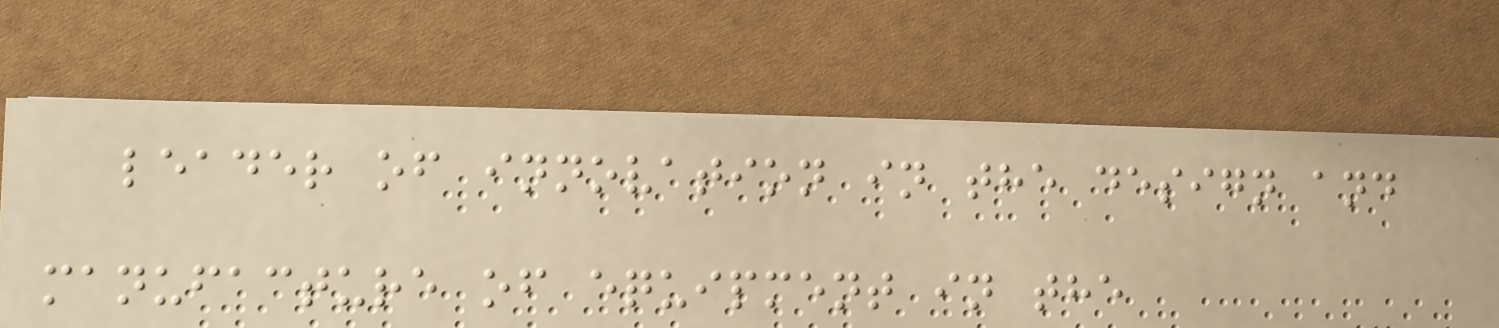leader of innovation in the design and
manufacture of equipment in the
